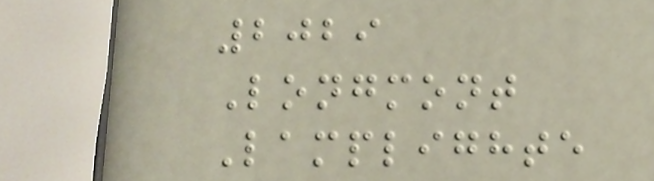2029
Longmont
Lamplighte
